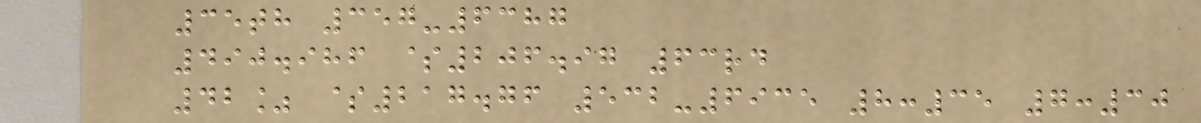35th 357-6387
490.986 $206.97 63rd
42% $217.76 532-6935 8:35 7:30
